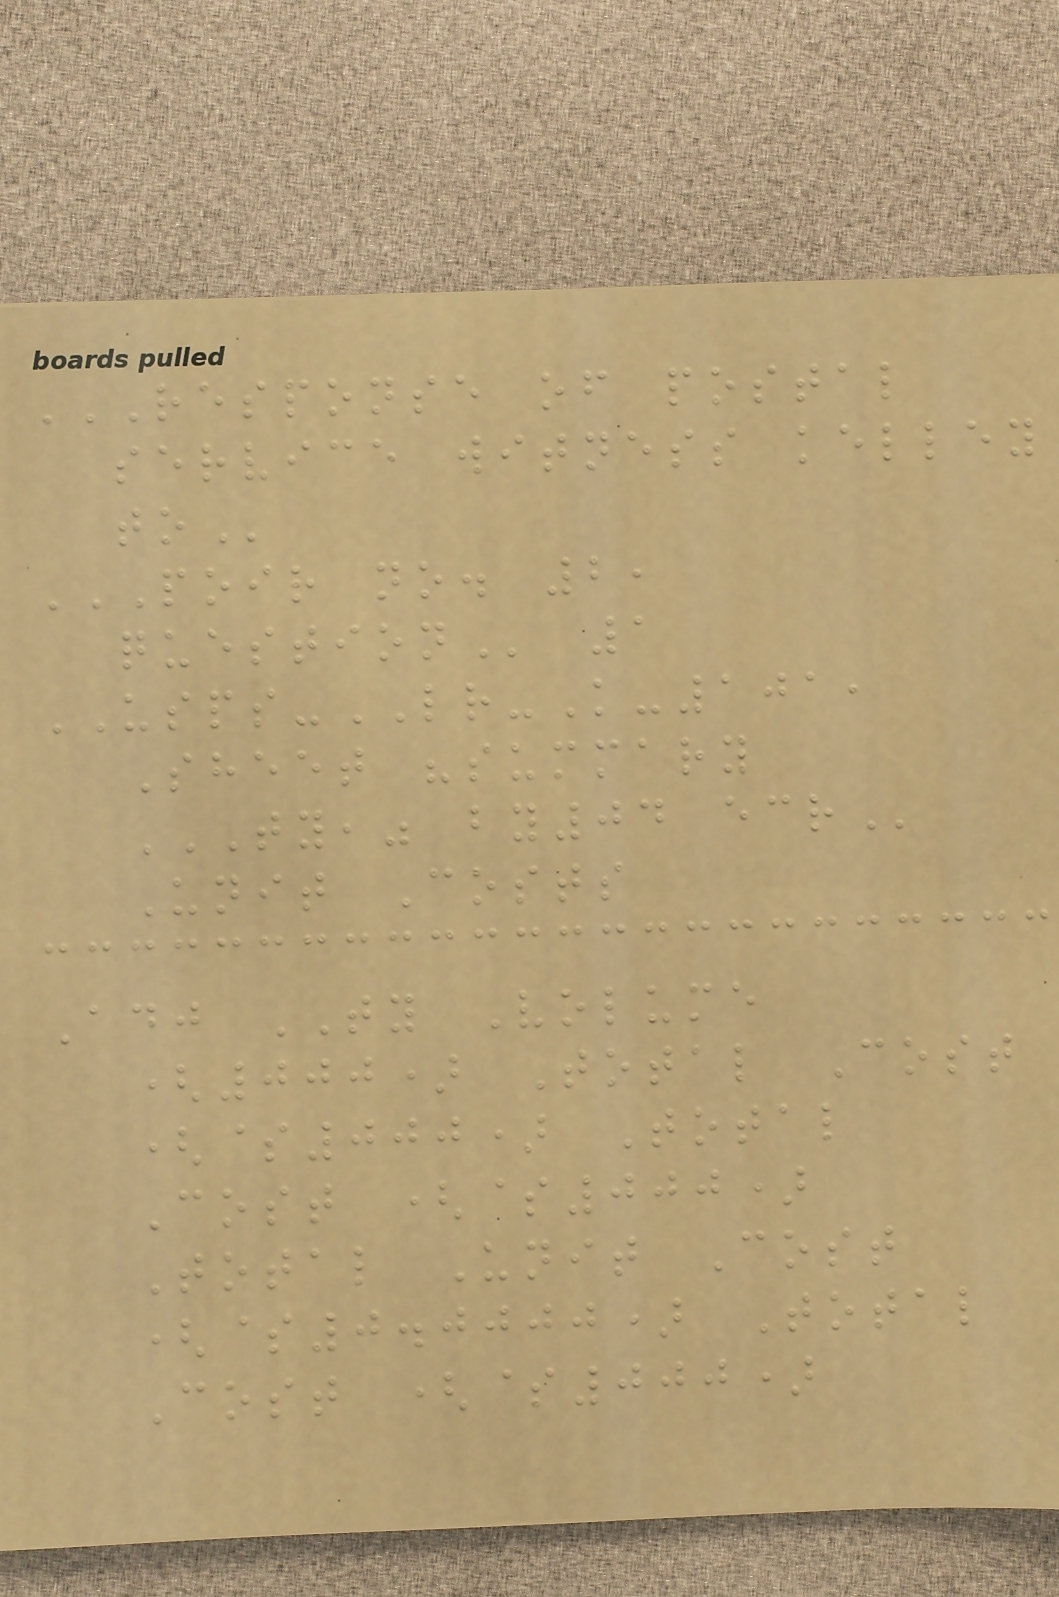RESPONSE OF POSTAL
SERVICE WITNESS KELLEY
TO
POIR NO. 2,
QUESTION 1
USPS-LR-K-101,
Sheet "summary
TY," BY04 ECR
Unit Costs
Adj TY Volume
(000) Total Cost
($000) Total
Cost ($000)
Total Unit Cost
($0.0000) Total
Cost ($000)
